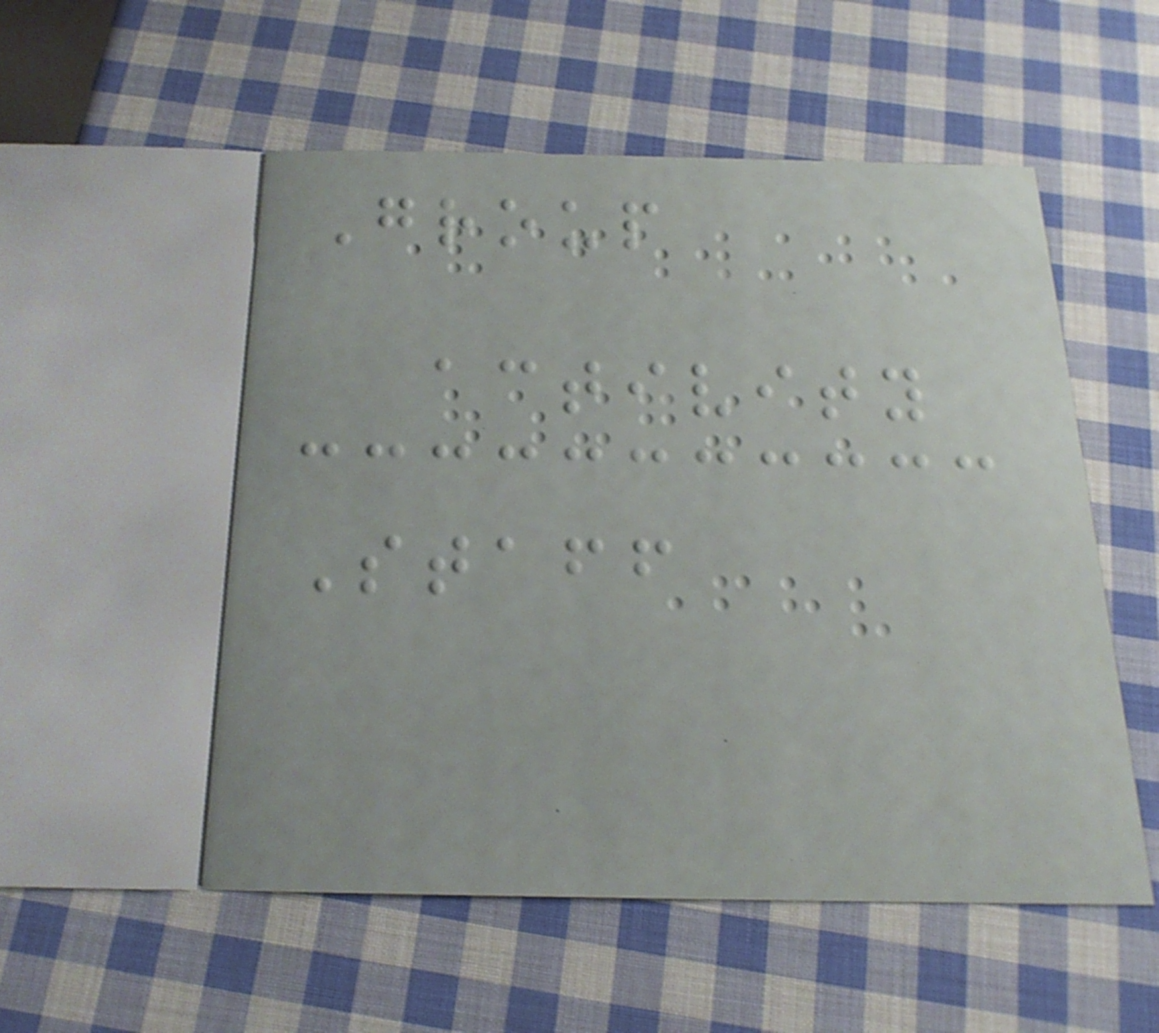Group
activity
Staff
